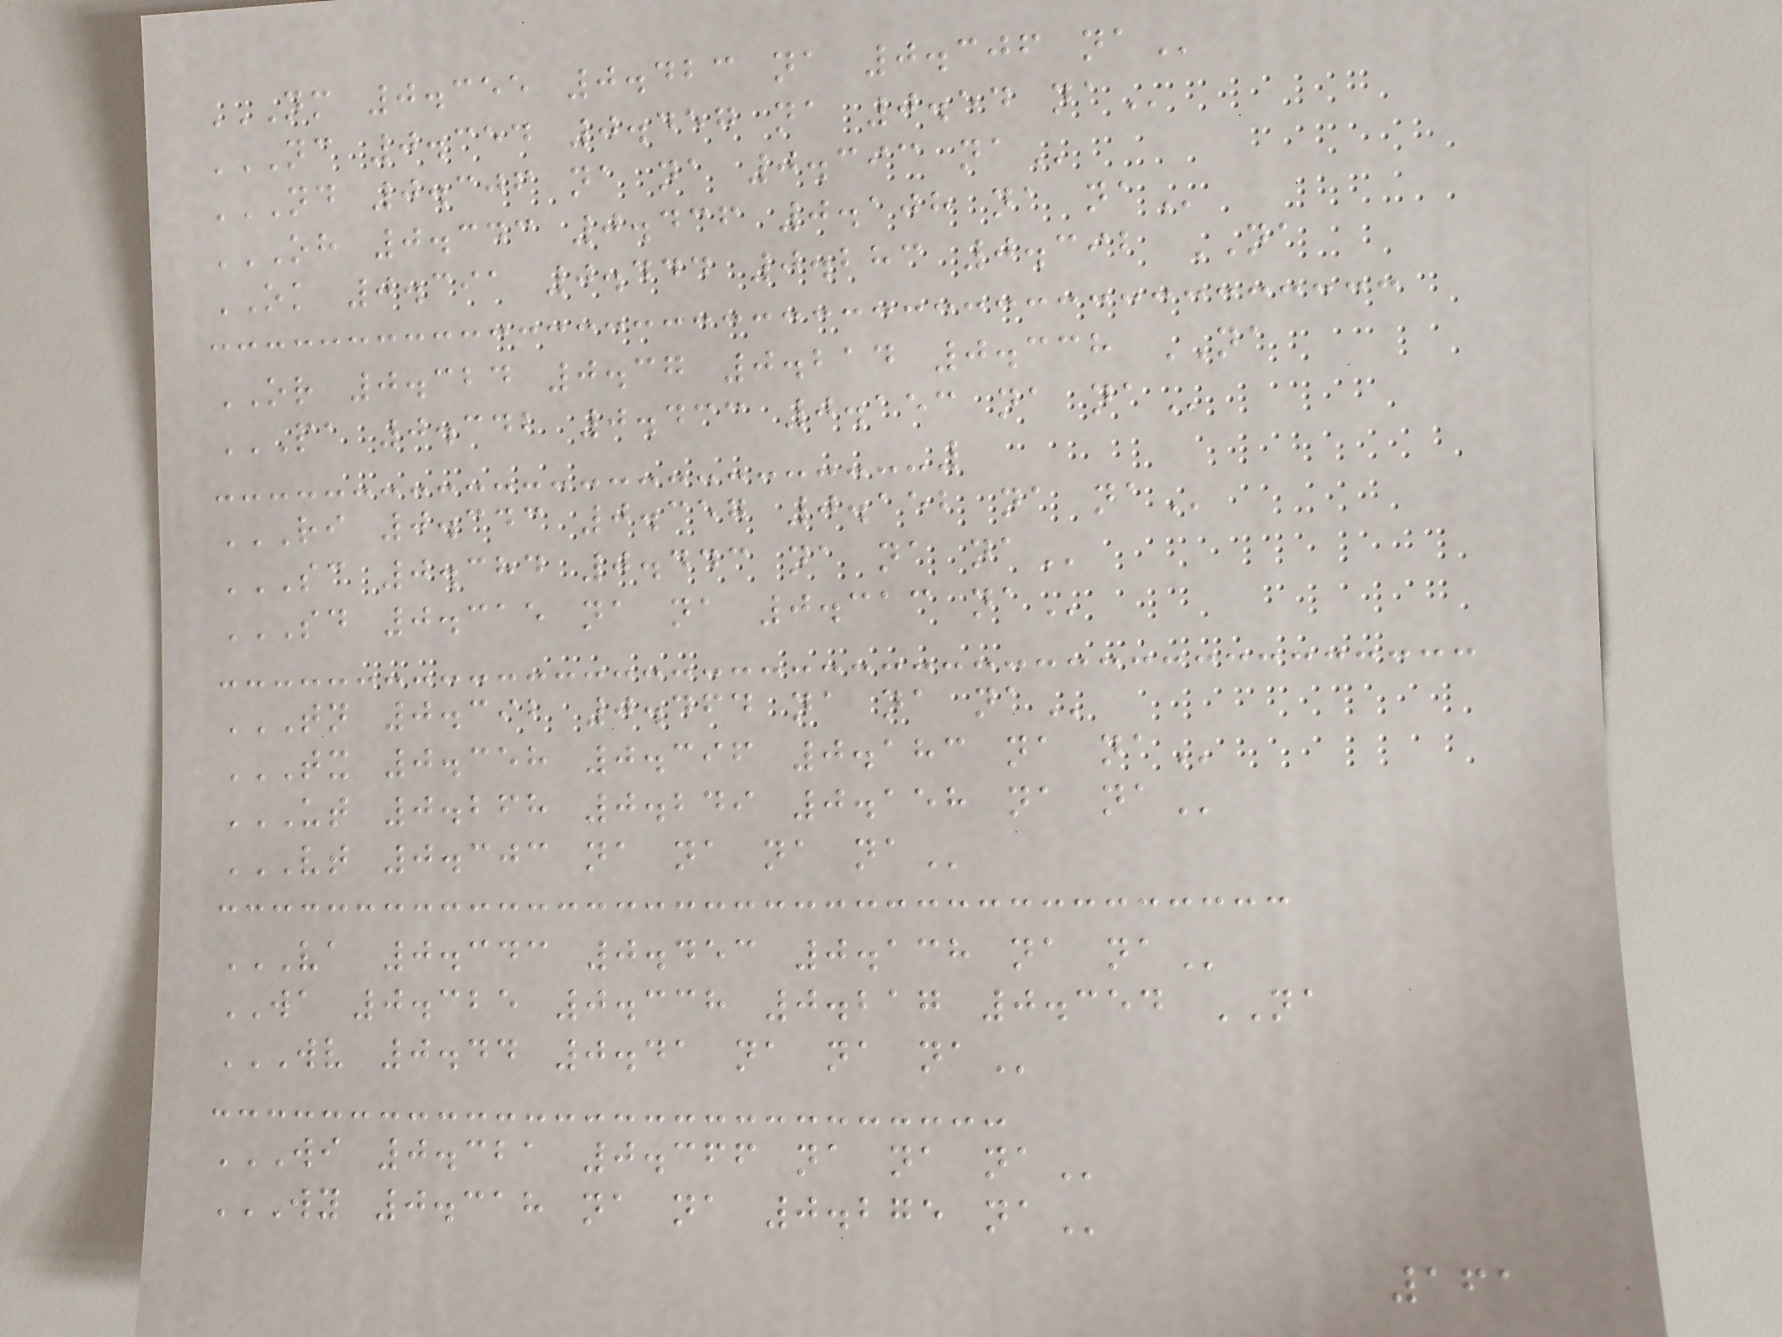NM 0.355 0.423 NA 0.306 NA
NC 0.354 0.457 NA 0.54 NA
ND 0.306 NA NA 0.393 NA
OH 0.343 0.436 0.108 NA NA
OK 0.391 0.444 0.283 0.392 NA
OR 0.324 0.37 0.214 0.338 NA
PA 0.342 0.433 0.153 NA NA
RI 0.343 0.357 0.152 NA NA
SC 0.384 0.443 NA NA NA
SD 0.315 NA NA 0.313 NA
TN 0.392 0.464 NA NA NA
TX 0.358 0.396 0.183 NA NA
UT 0.268 0.249 0.158 NA NA
VT 0.303 NA NA NA NA
VA 0.343 0.453 0.138 NA NA
WA 0.325 0.338 0.217 0.354 NA
WV 0.44 0.41 NA NA NA
WI 0.321 0.366 NA NA NA
WY 0.318 NA NA 0.275 NA
161
